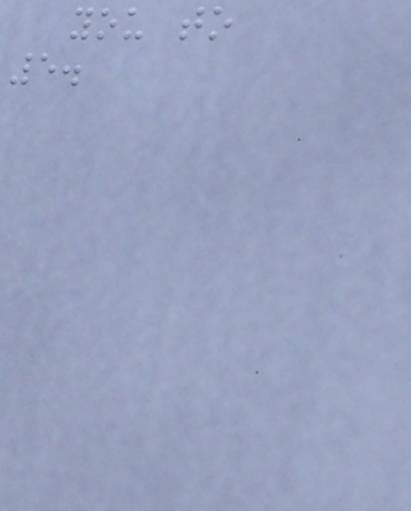you to
5.
